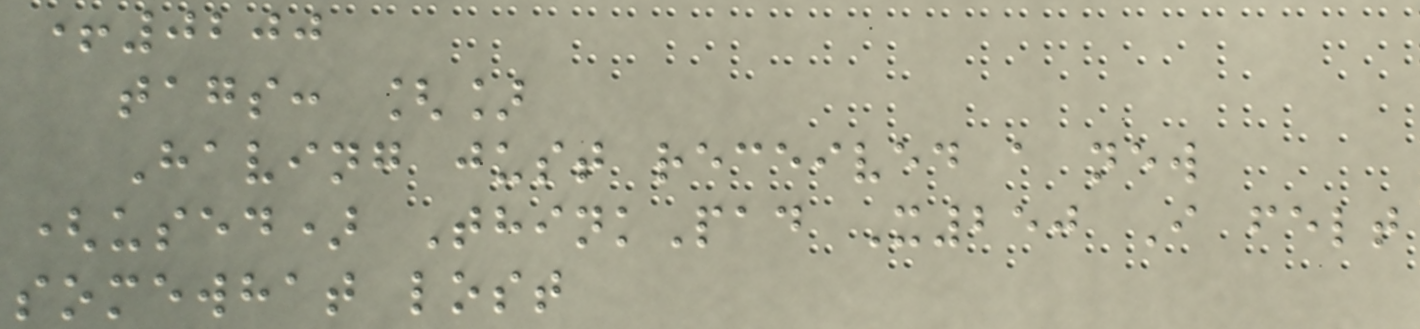+0200
tags: []
Having just received a new
(used) ThinkPad X250 I felt
somewhat lost
